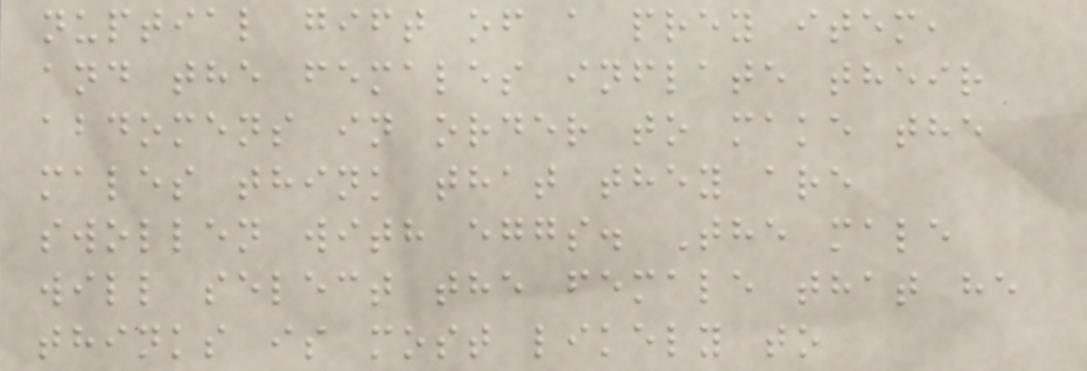nuptial gift of a prey item,
and the females inflate their
abdomens in order to make the
males think that they are
swollen with eggs. The male
will select the female that he
thinks is most likely to
